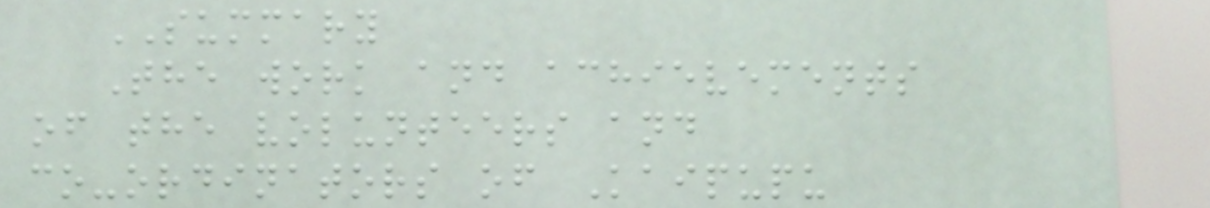SUMMARY
The work and achievements
of the volunteers and
co-ordinators of Kaipupu
